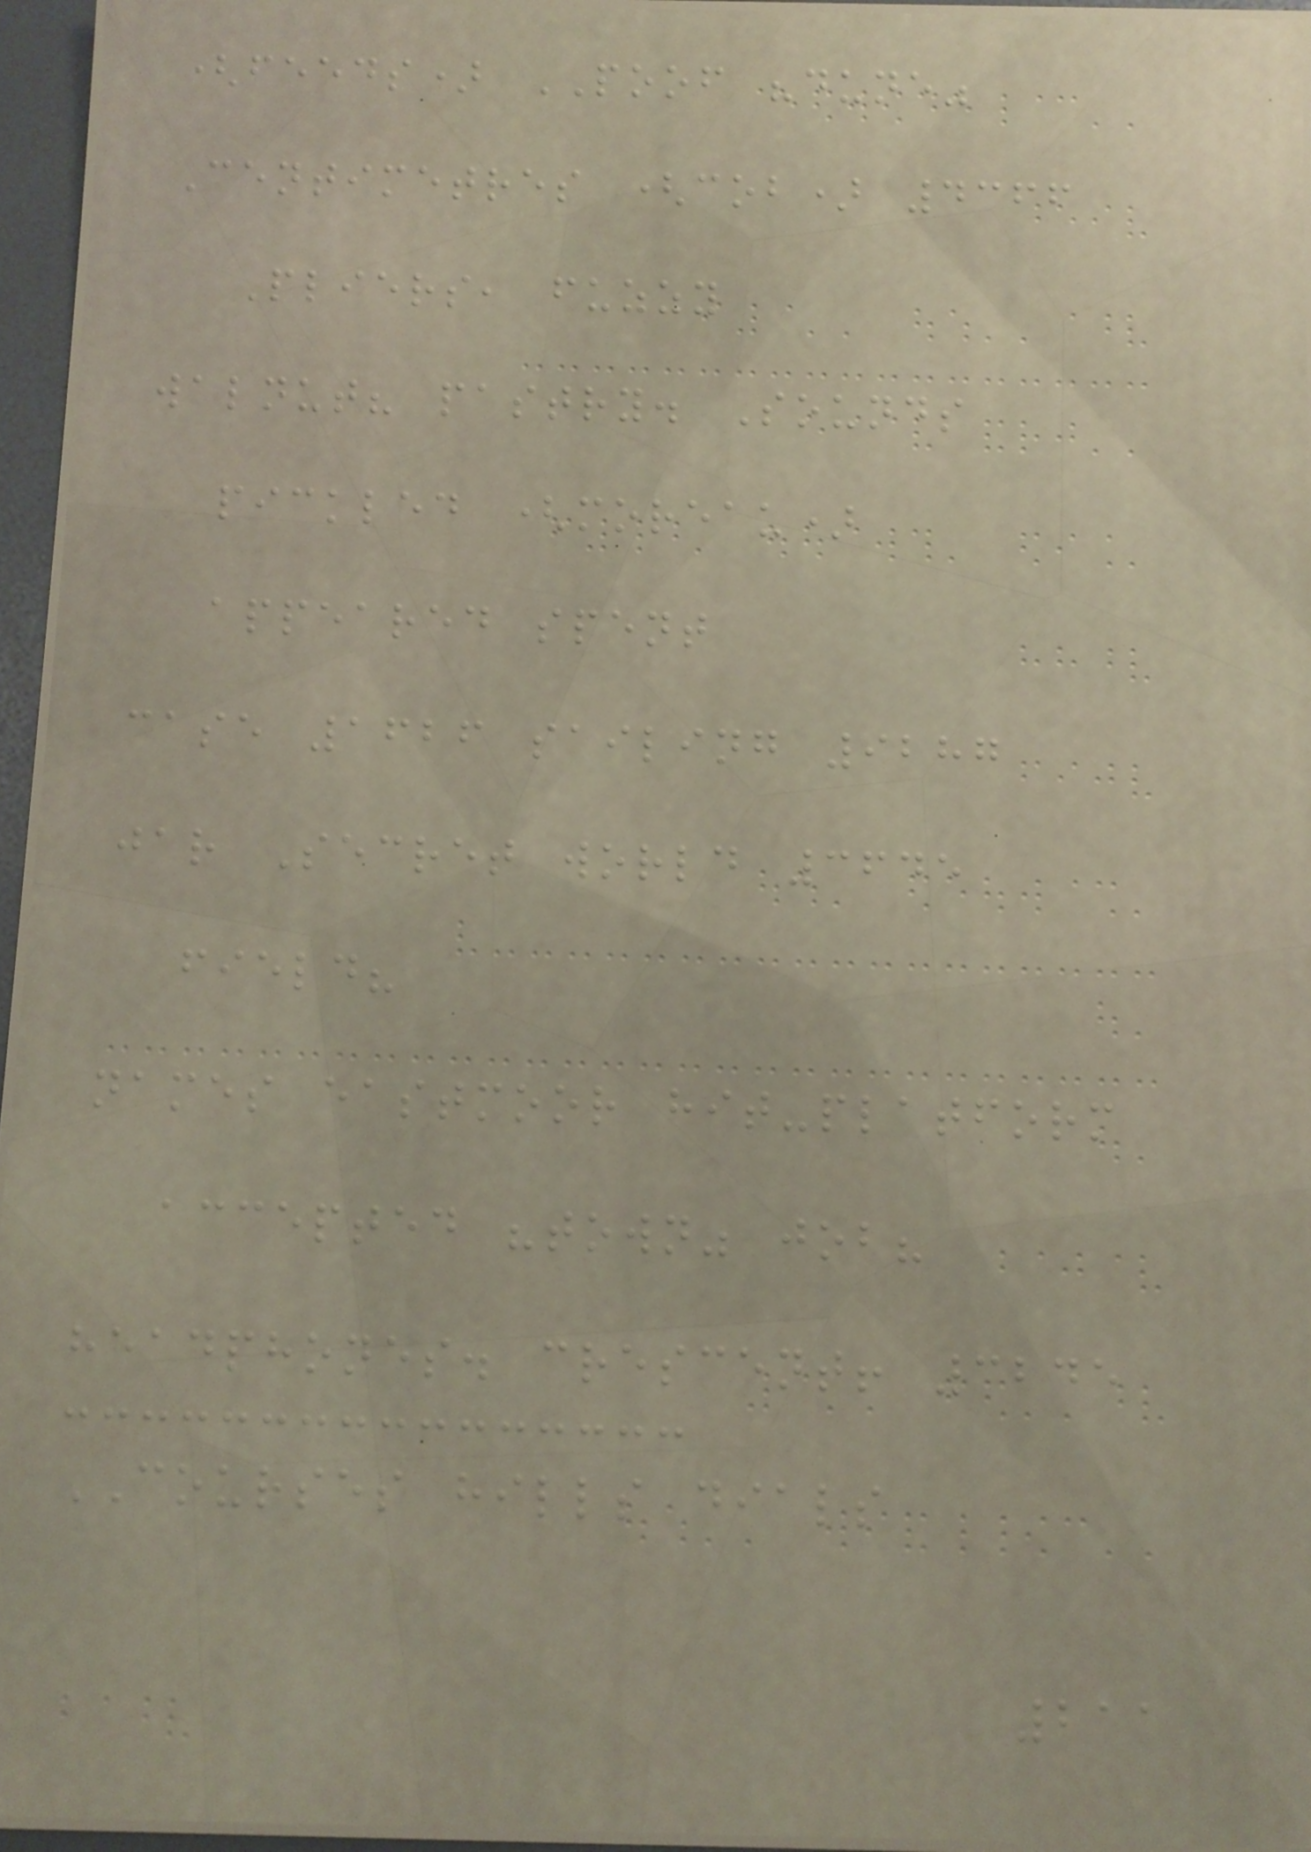(feeds) POOF "dune"
Centimetres (cob) 4366
Pliers, fuzzy
walnut? pastry. Sounds
pickled (moreau)
appeared spent
case 1626 sailing 9287
jar Secret world 3645
field?
names eastmoor hit-platform
accepted "town" job?
headphones. crescent! 3245
COURSES hills dials
211
